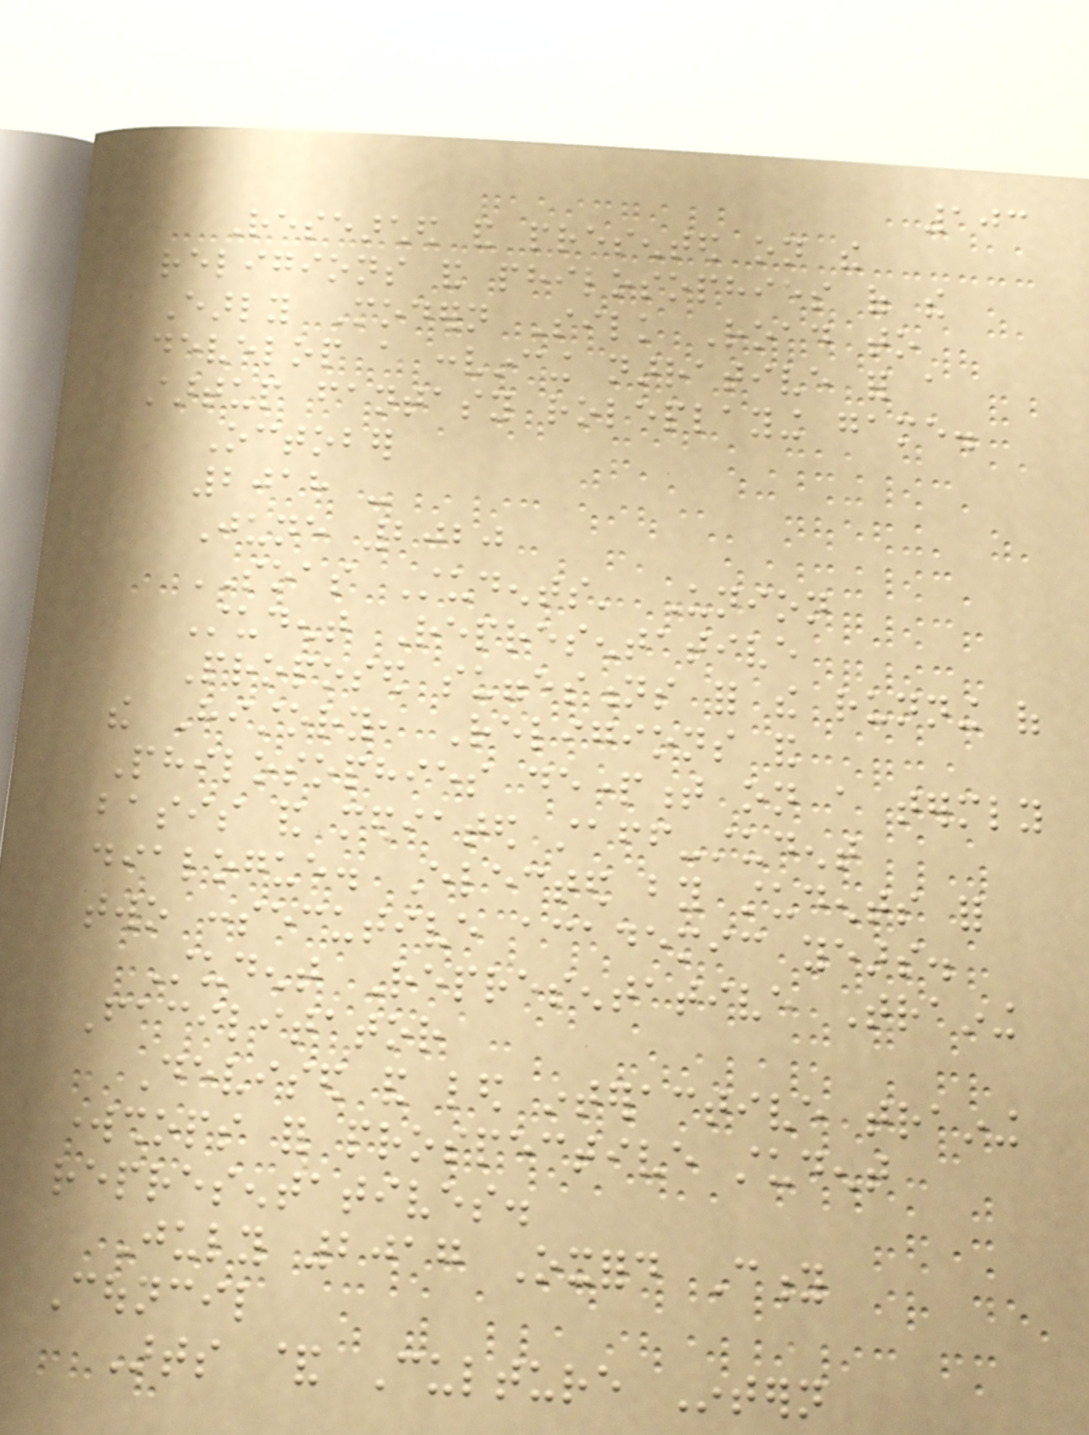103
Researched and presented on the
religions and philosophies of the
Early Modern Silk Road to
develop a convincing narrative for a
startup fantasy roleplaying game.
October
2018 -
June 2020
SOAS Students' Union
Student Representative
Proposed suggestions for the running of
the History, Religions and
Philosophies department on a termly
basis and mediated staff-student
dialogue. Elected by students for
two consecutive academic years.
Student Representative Training
Facilitator
Devised and led interactive training
workshops for prospective student
representatives.
July 2017 Oxford City
Council
Arts & Culture Intern
